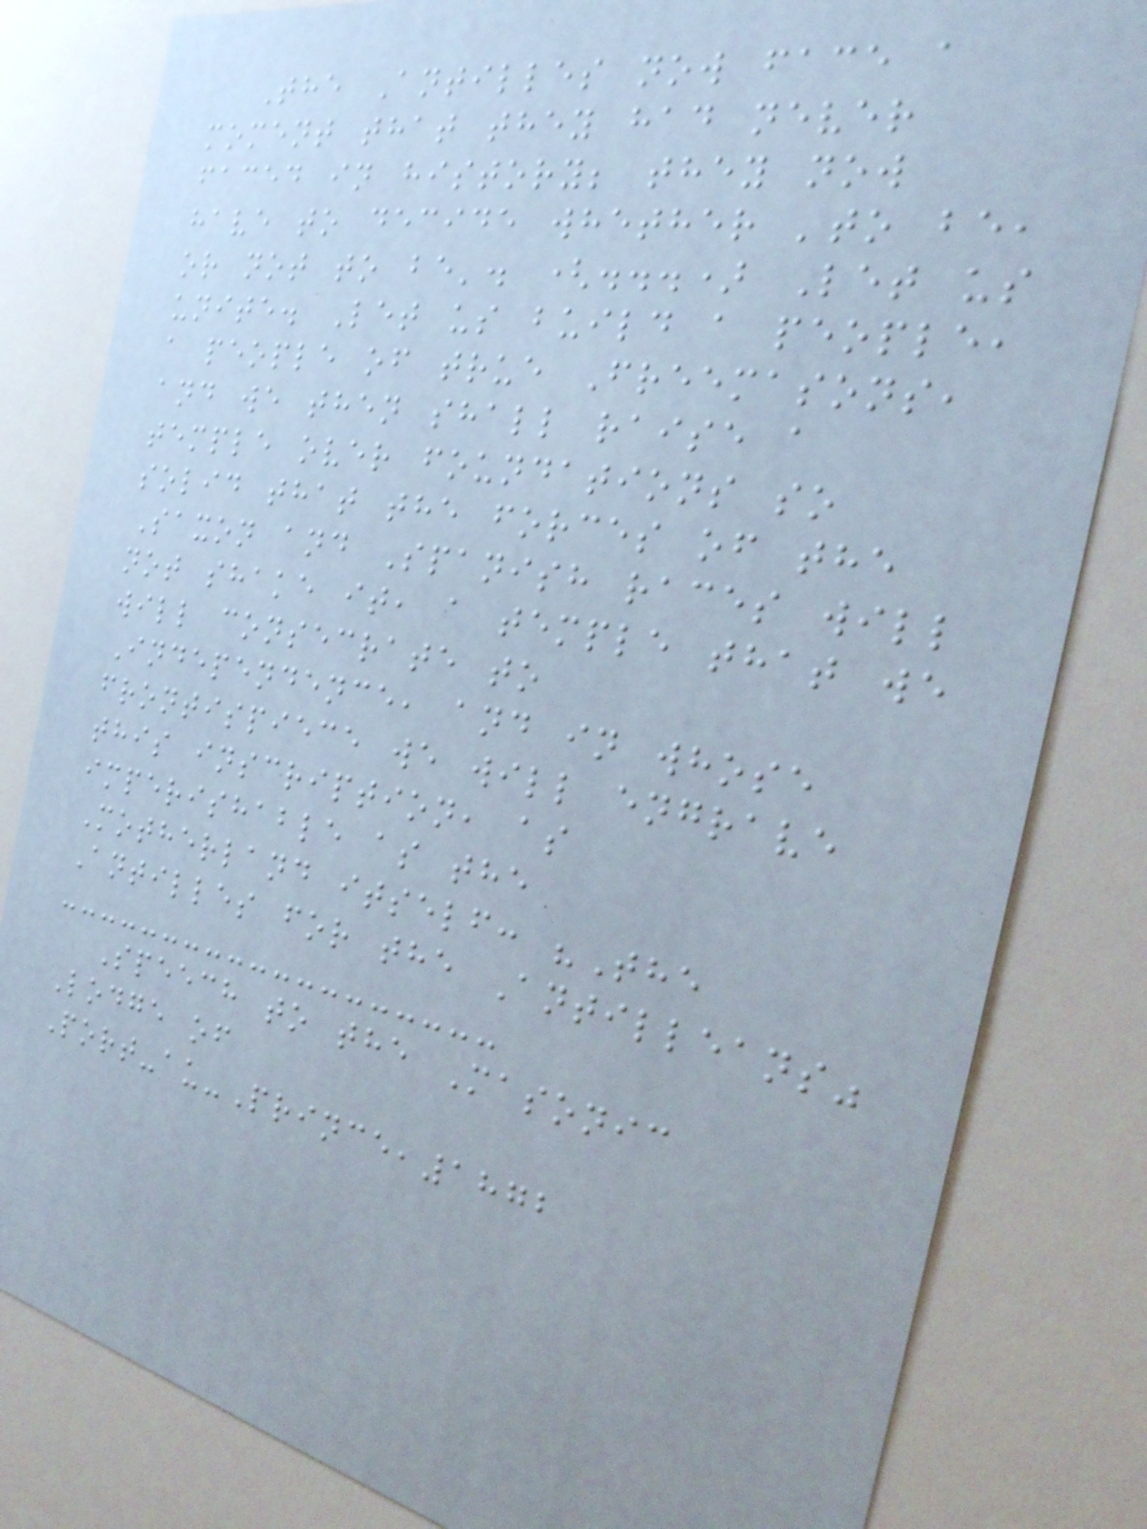The Antilles now face a
moment that they had never
faced in history; they now
have to decide whether 'to be,
or not to be'. (...) Let us
unite. Let us build a people,
a people of true Freemasons,
and we then shall raise a
temple over foundations so
solid that the forces of the
Saxon and Spanish races will
not shake it, a temple that we
will consecrate to
Independence, and in whose
frontispiece we will engrave
this inscription, as
imperishable as the
Motherland itself: "The
Antilles for the Antilleans"
Speech to the Masonic
Lodge of
Port-au-Prince,1872
